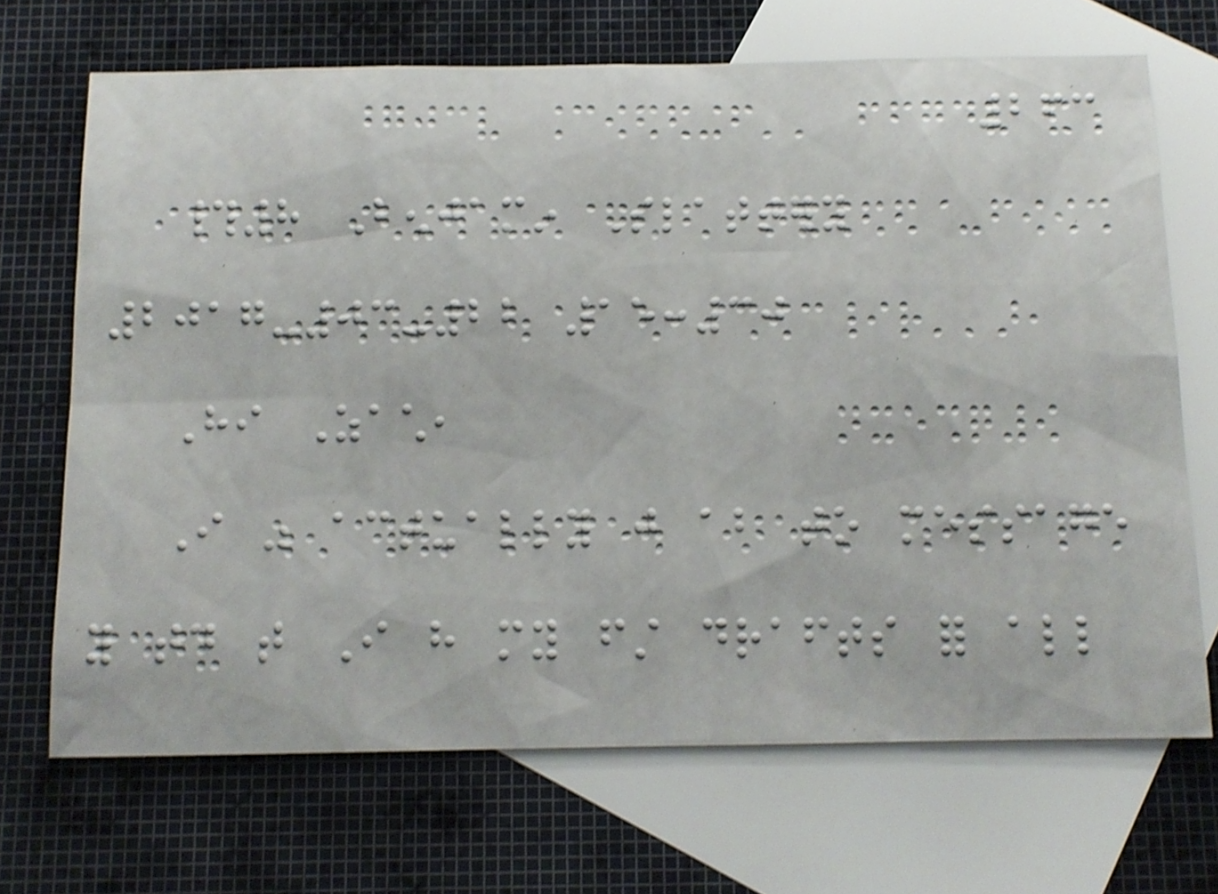263
#8 Benjamin Slattery
2017-03-22 15:30
Hi Zach,
I was actually just about to message
you today that I have my first drafts for all
